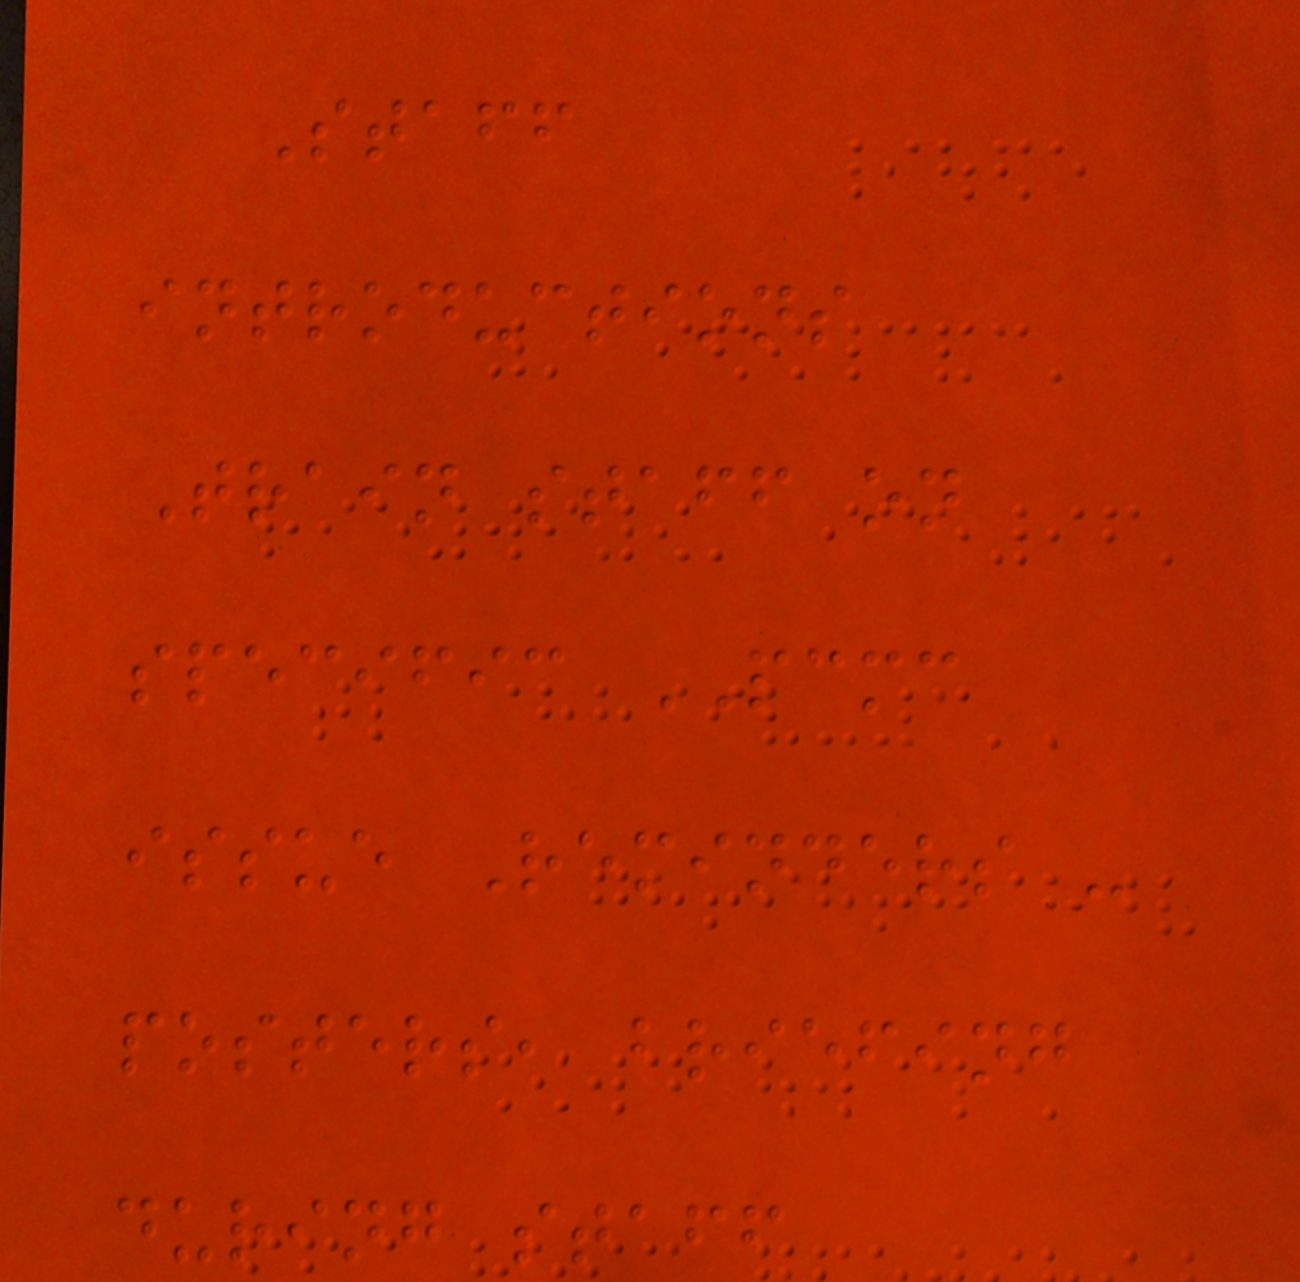Staff
introductions
Train staff on
specific PCMC
issue Reminders -
posters, briefing
during staff
